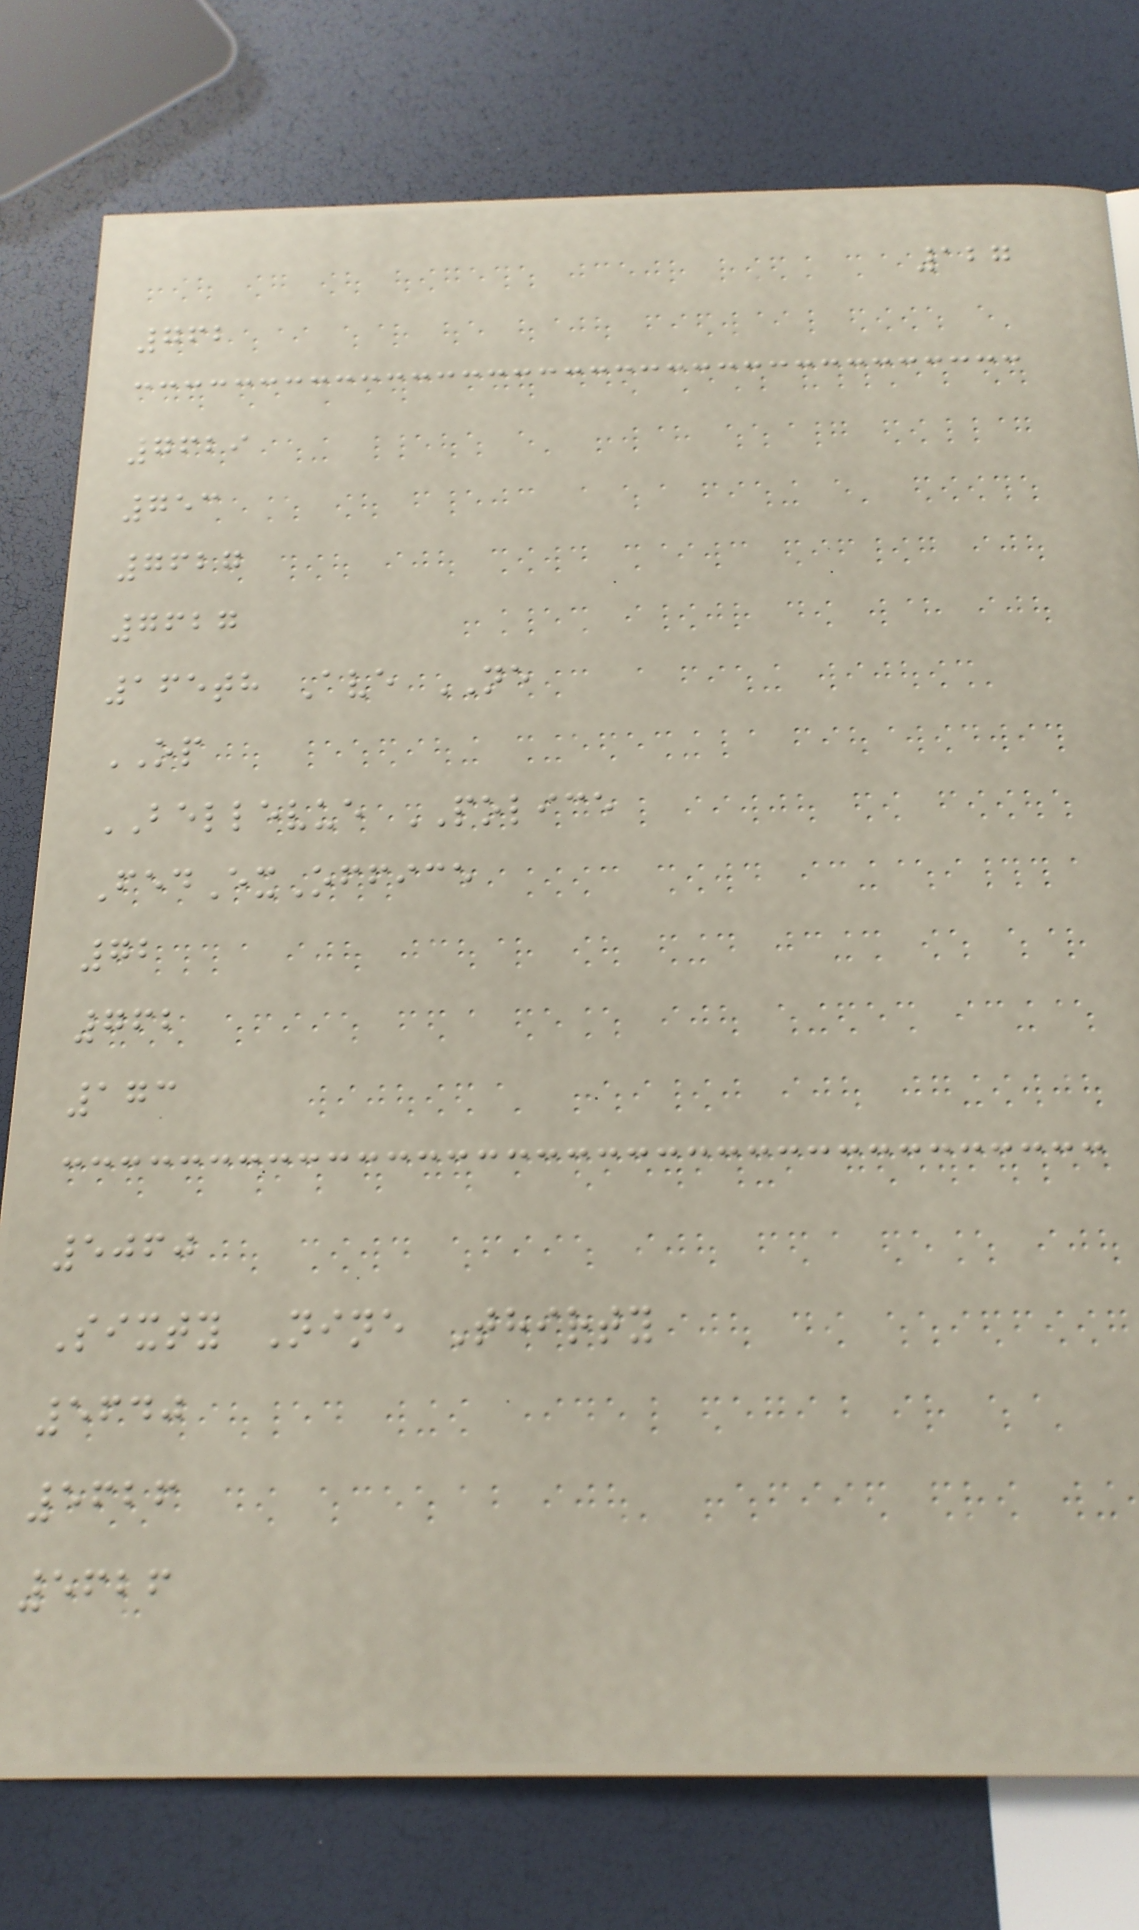127
762
7629
753
7627
7627
165th Ave NE
OP
BELLEVUE POLICE
FedExOffice
72
762
173
5060
Sixty Nine Thirty
5640
5626
5626
